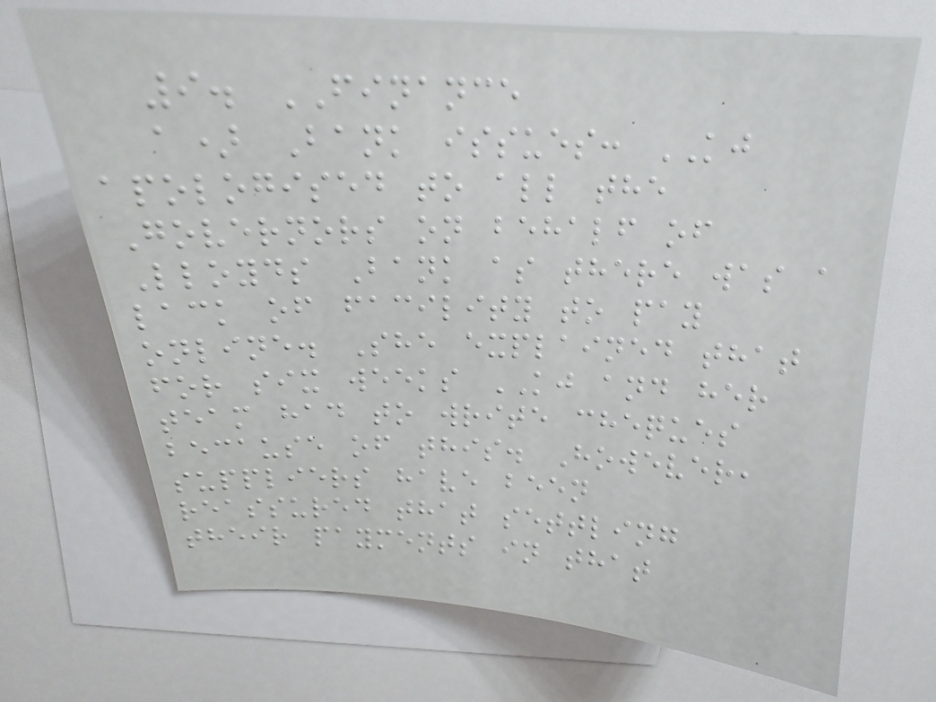9. FINANCE
a) Bank issues: KJ
apologised to all the
Governors on behalf of
Lloyds Bank as there was a
lack of facility to pay
online. She explained that
for six weeks KJ and her
team had to write cheques
because of this. However,
suppliers have been
reassured that settling
their payments in that
